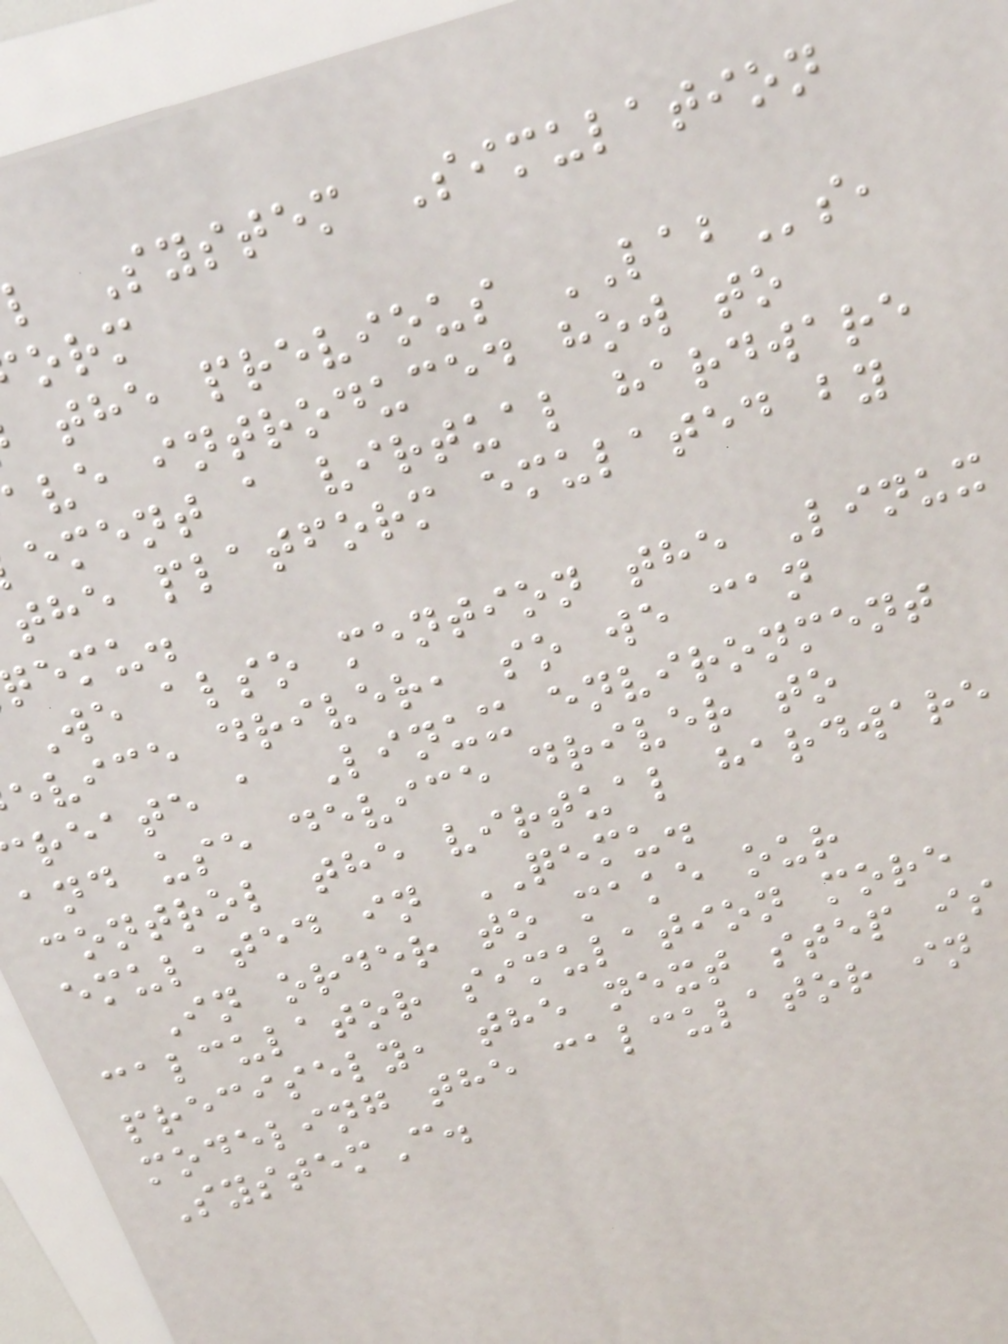l System Simulation
the previous LABs,
ve introduced how to
ement a virtual hardware
the platform emulated by
emu.
We also mention the Linux
evice driver, so we can
reate a Linux environment
and use device driver to
control the virtual hardware
emulated in QEMU.
In order to make our
calculator simulation more
precisely, the next step is
modeling the calculator in
SystemC.
